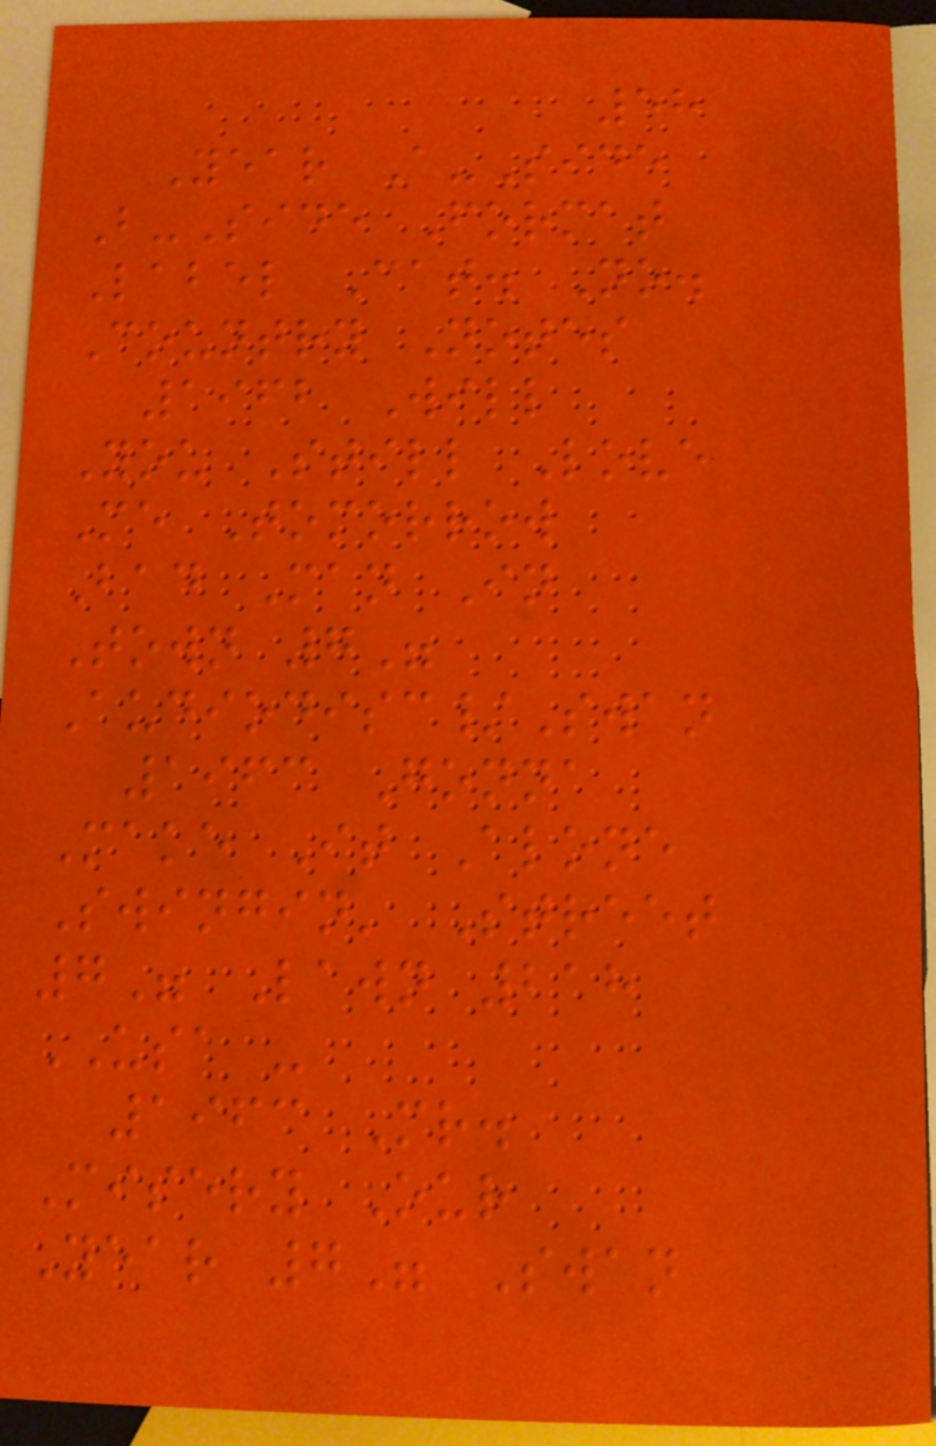58
Year A-Side
B-Side Format
Label Cat. No.
Country Notes
1962 Will
You Still Love
Me Tomorrow
Bad Man In
Town 7"
Audiodisc/Swan
1963 Gonna
Make It Alone
Swingin' Street
7" Lawn 218
USA -
1963 Mr.
Misery Our
Year 7" Swan
